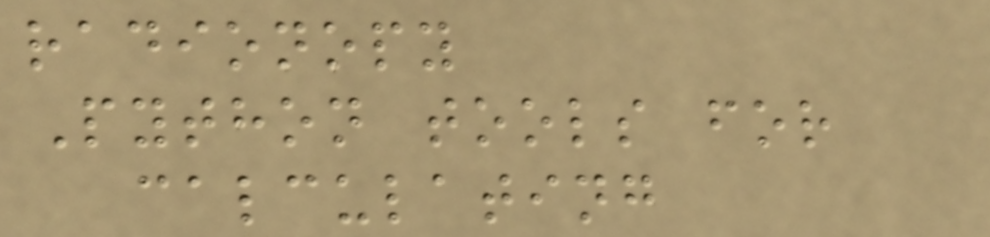radionopy
Python tools for
calculating
